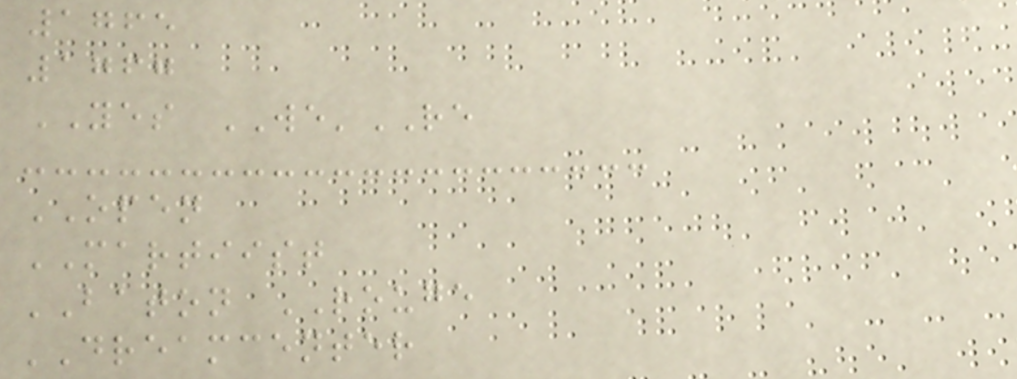1765
1767
YES WE'RE
OPEN
MARTIIST
BATON ROUGE
DREAMCENTER
